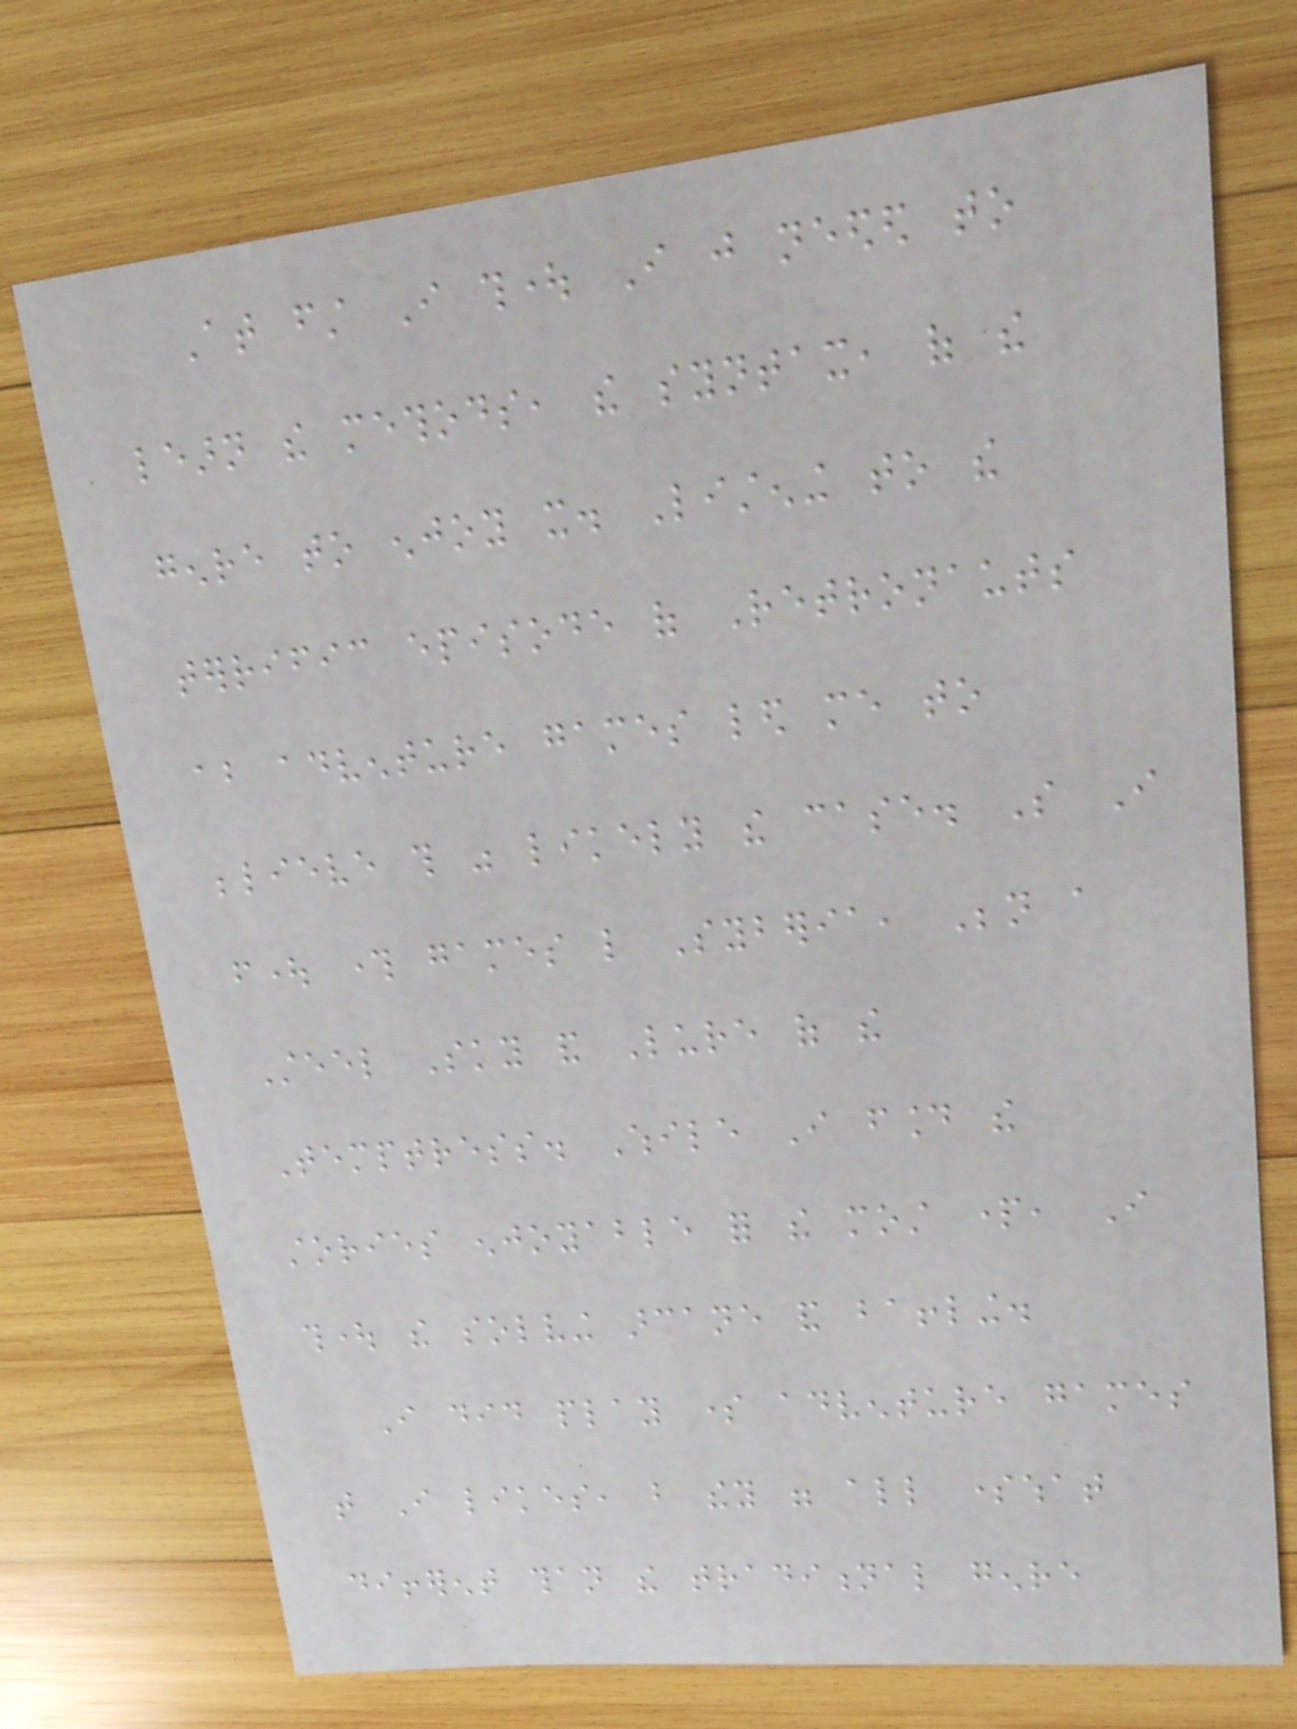At first I thought I just needed to
learn the methods, the syntax, of the
genre to enjoy it. Listening to the
terrific episode of Retronauts
about adventure games led me to
believe this was likely the case. So I
fought through games like Syberia, Beneath a
Steel Sky and Lure of the
Temptress. While I found the
stories enjoyable for the most part, I
thought the solving arcane and baffling.
I did play some adventure games
that I likes, but they were all somewhat
different than the traditional genre
